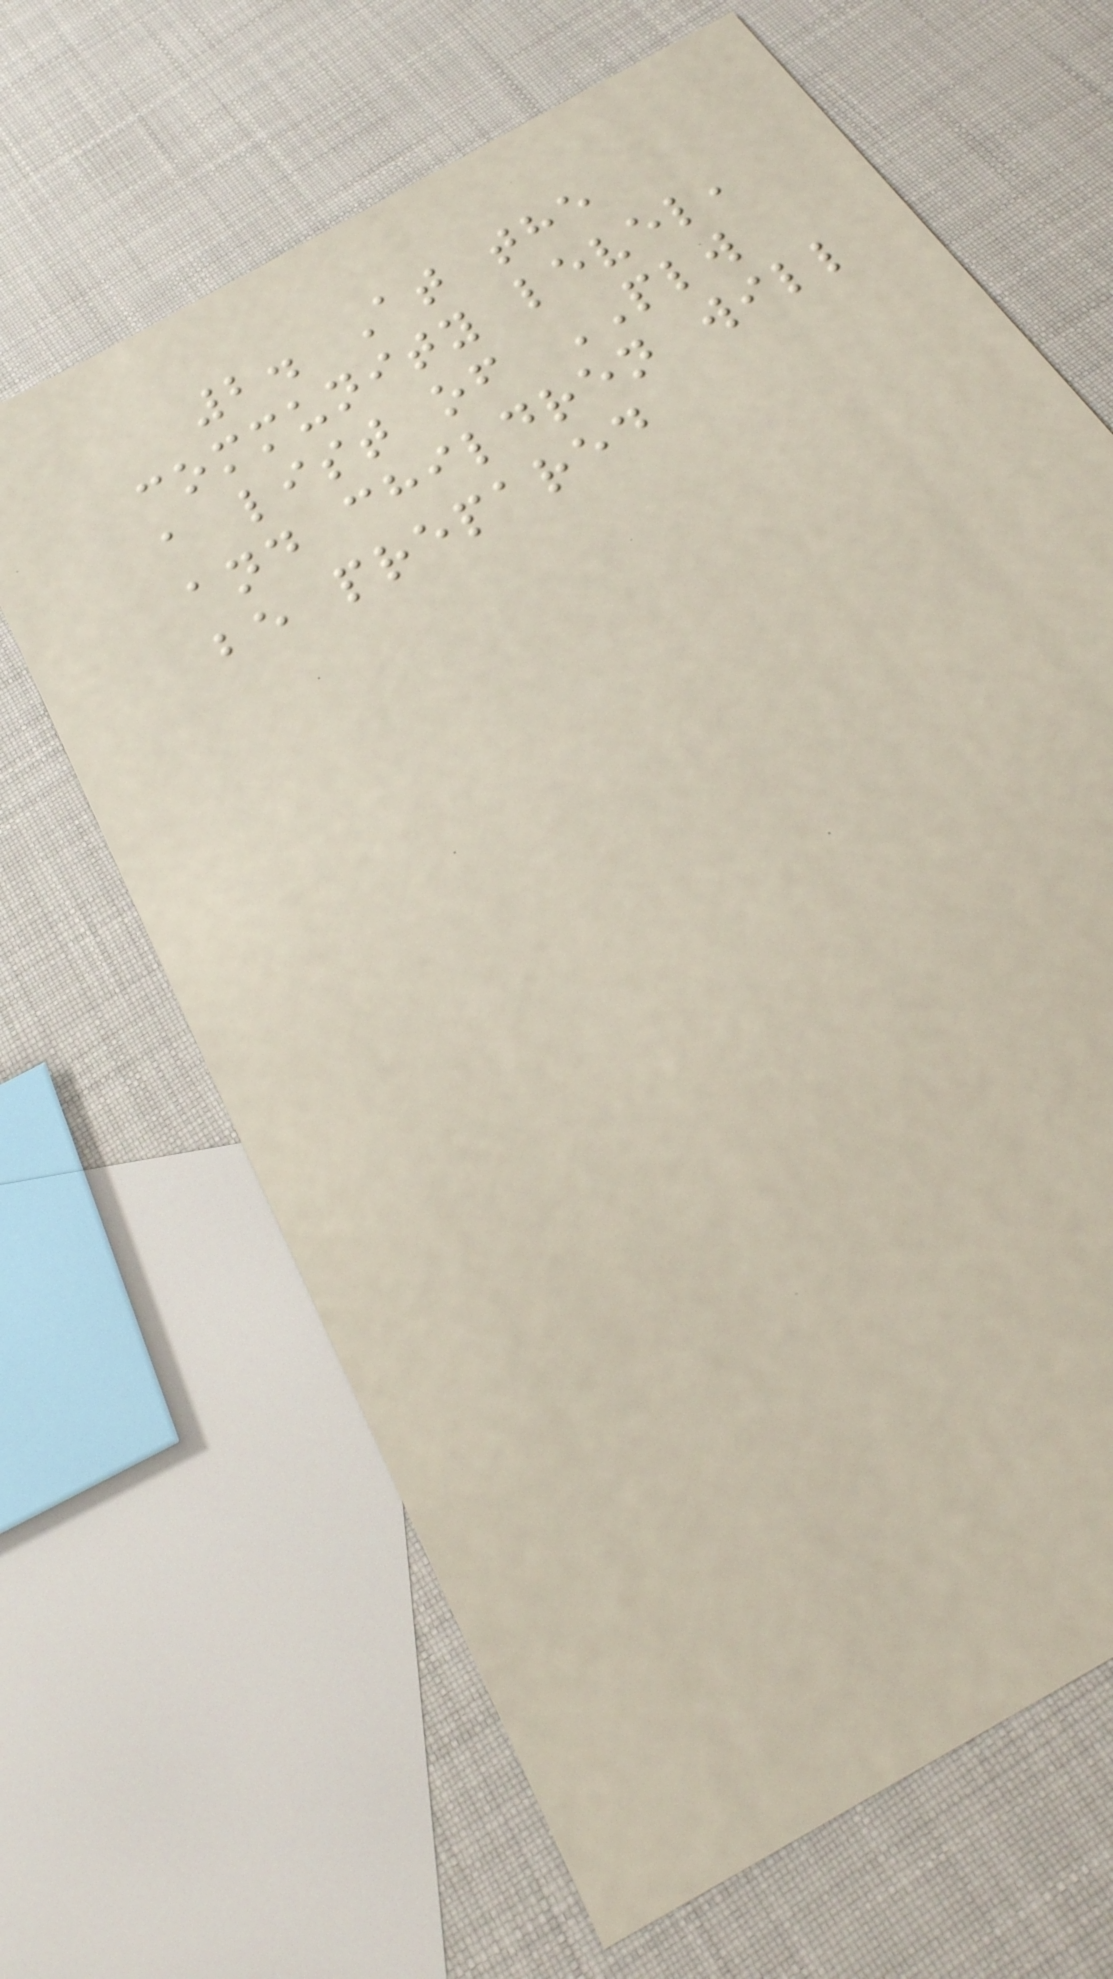2. At the
community level,
a list of PLW
and children will
be prepared
